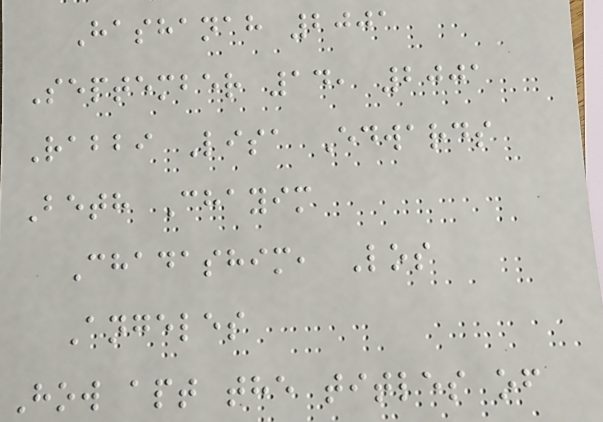Hashanah 2001
September 14, 2001
Rabbi Lisa Edwards
Beth Chayim
Chadashim, Los
Angeles
How apt the titles of
